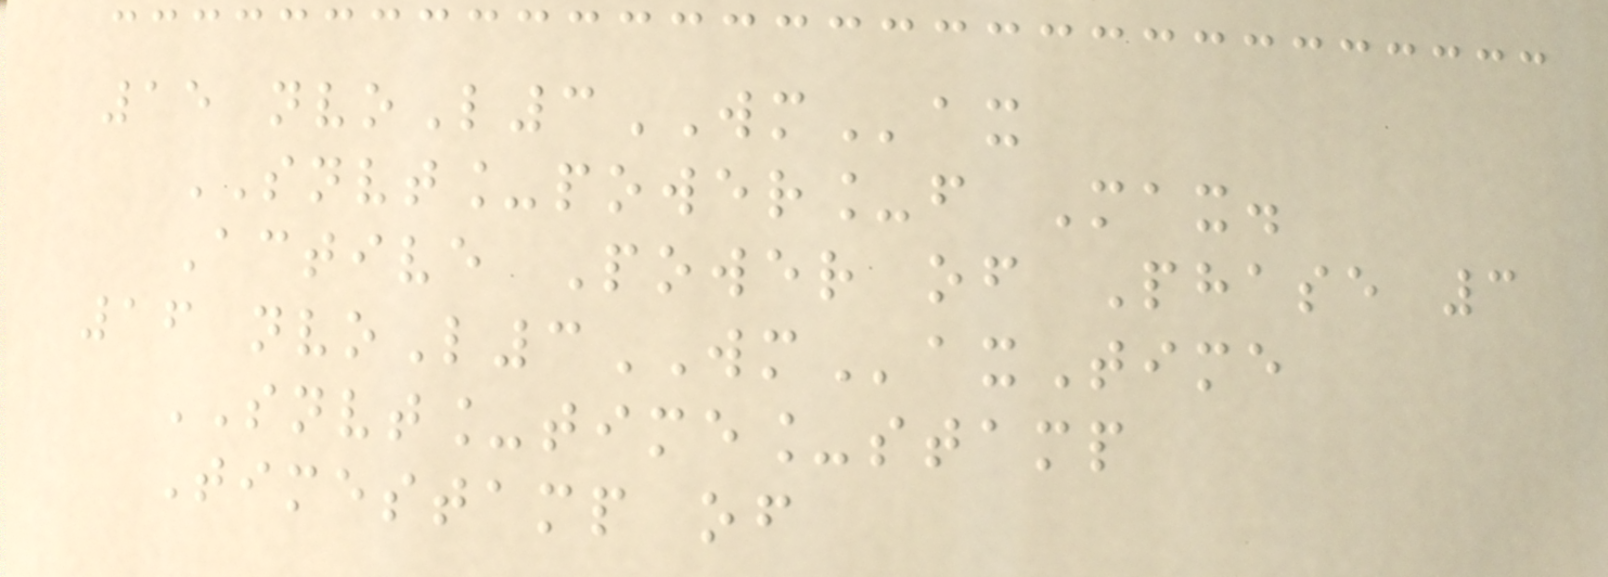15 nvoL3WMax
SNVT_power_f Max.
Active Power of Phase 3
16 nvoL3WMaxTime
SNVT_time_stamp
Timestamp of
